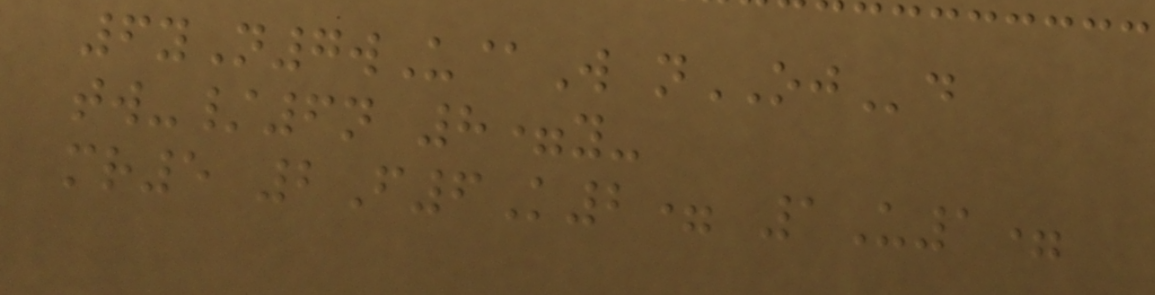6yN7wU@W nOJd
tw-/6n 8=y-
mr5 2F6K2= 1U1=
